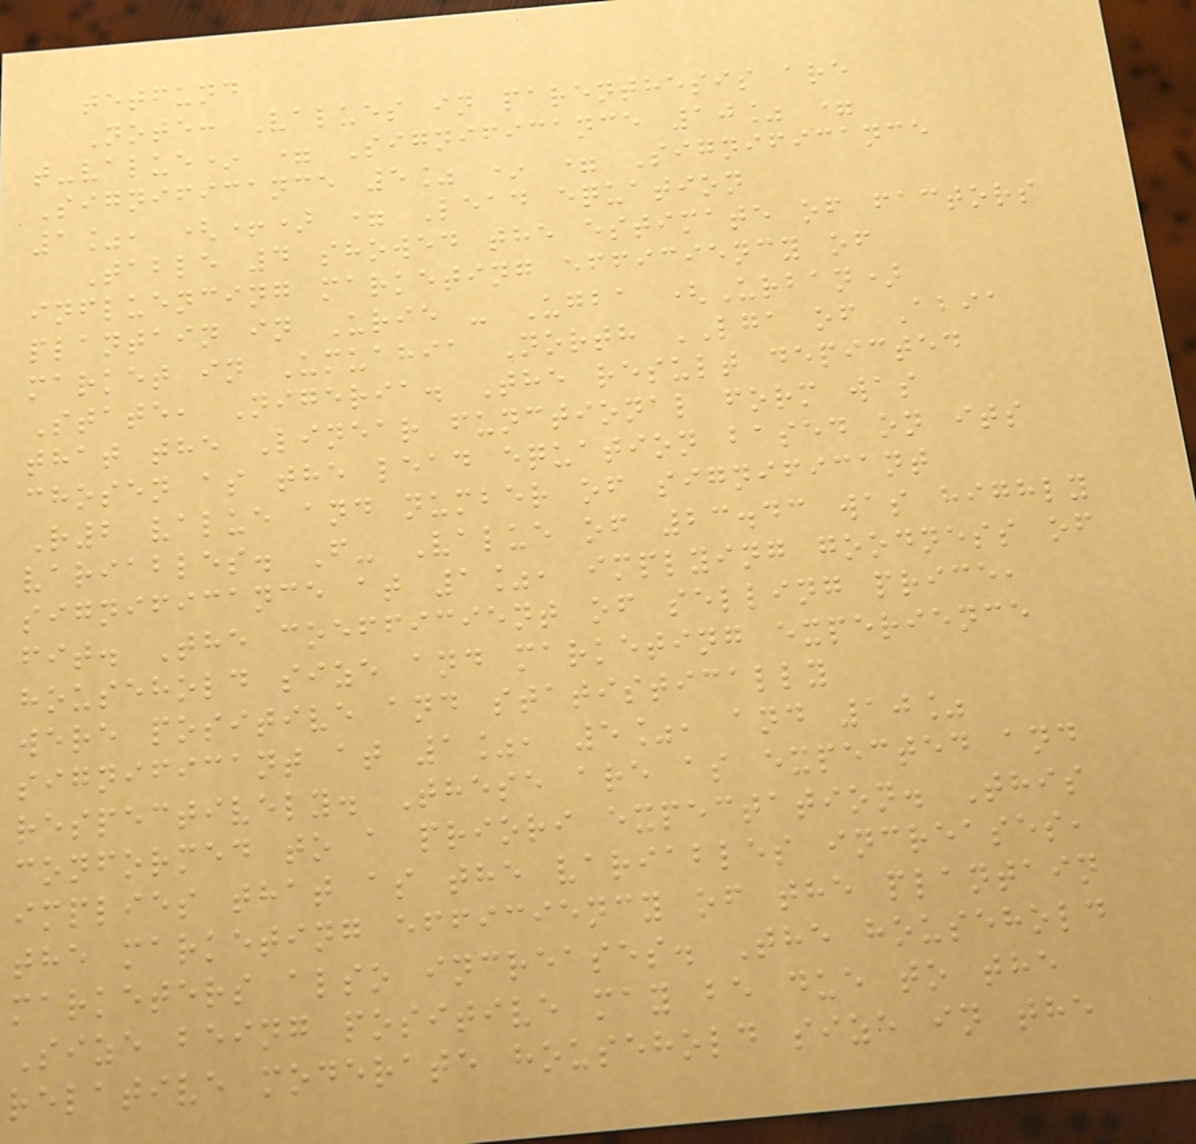tetfund
Note: Values in parenthesis are
t-value* = Significance 10% =
Significance 5% * = Significance
1%, (+) = Lead equation
Table 4 showed the estimate of factors
influencing marketing efficiency of
plantain in Urie - Ugba (Urban)
market in Umuahia North LGA of Abia
State, Nigeria. The result depicted
that the Linear functional form was
chosen as the lead equation based on its
R2 value and number of significant
variables. F- Value of 23.43 was highly
significance at 1%, implying goodness of
fit. The coefficient of selling price,
household size and marketing experience
were positive and statistically
significant at 1%, 5%, and 10%
respectively. These are as expected and
conformed to a priori expectation. This
implies that as the variables increases,
the marketing efficiency of the plantain
marketers also increases. The household
Size being positive may be due to the
relative moderate household size in the
